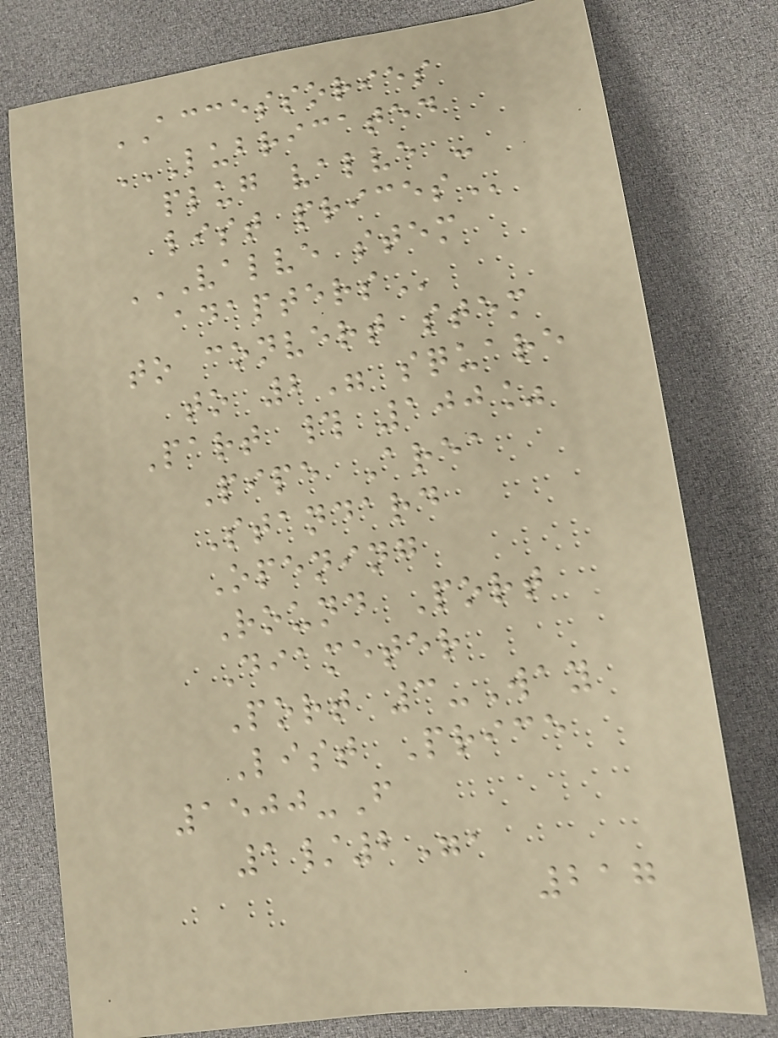ACCESSORIES
LUBRICATED
PLUG VALVE -
LIST PRICES
VALVE STEM
ADAPTERS
to convert stem
to 2" square
Part # 100%
Pipe Area
Standard
Opening
Round Port
Diameter
Port 3-Way
List Price
1500-F
1/2",
217
